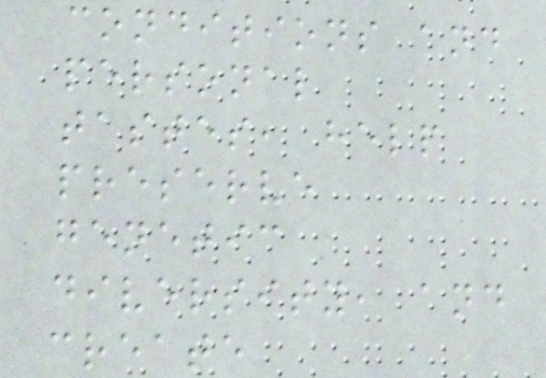conditions and
personal
tastes, help
preserve
genetic
diversity, and
create
